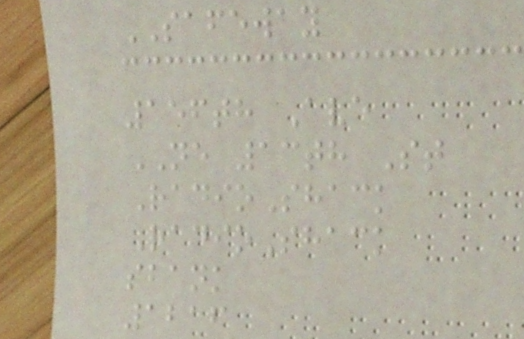SAFEWAY
156th Ave
NE 13th St
RadioShack
RadioShack
sbank
1216
